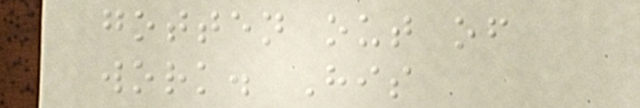gotten out of
work. His
